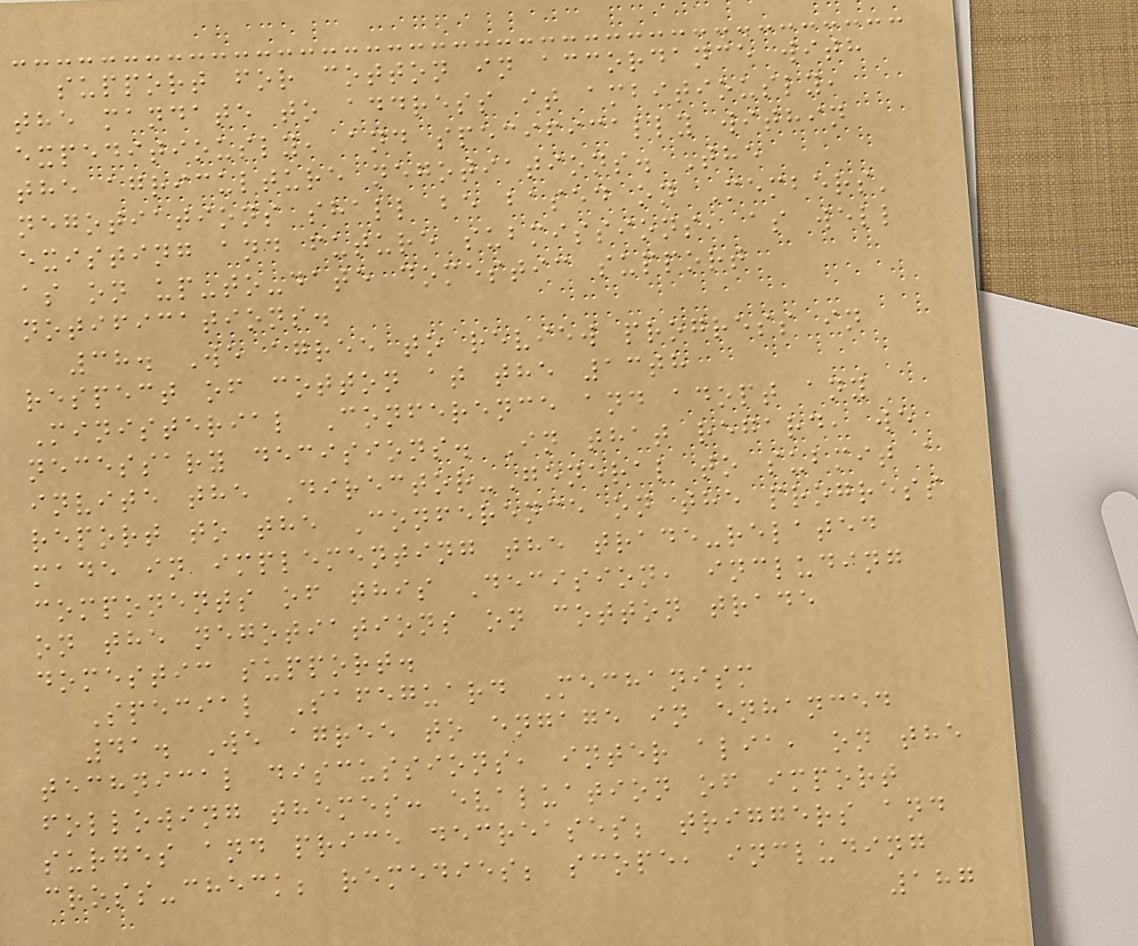support for cotton in accordance with
the mandate to address it ambitiously,
expeditiously, and specifically within
the agriculture negotiations. The
negotiations shall be based on Members'
existing and future submissions, as well
as on up-to-date domestic support
notifications.
38. We agree to review progress in
respect of cotton at the 13th
Ministerial Conference and adopt any
necessary decisions. In that regard, we
invite the Director-General to submit a
report to the Conference on the progress
made in implementing the trade-related
components of this Decision, including
on the negotiations on cotton trade
domestic support.
Special Safeguard Mechanism
41. We agree to engage in enhanced
technical discussions, inter alia, on the
following themes: evaluation of import
surges and price decreases; triggers and
cross-check; remedies; scope, including
187
